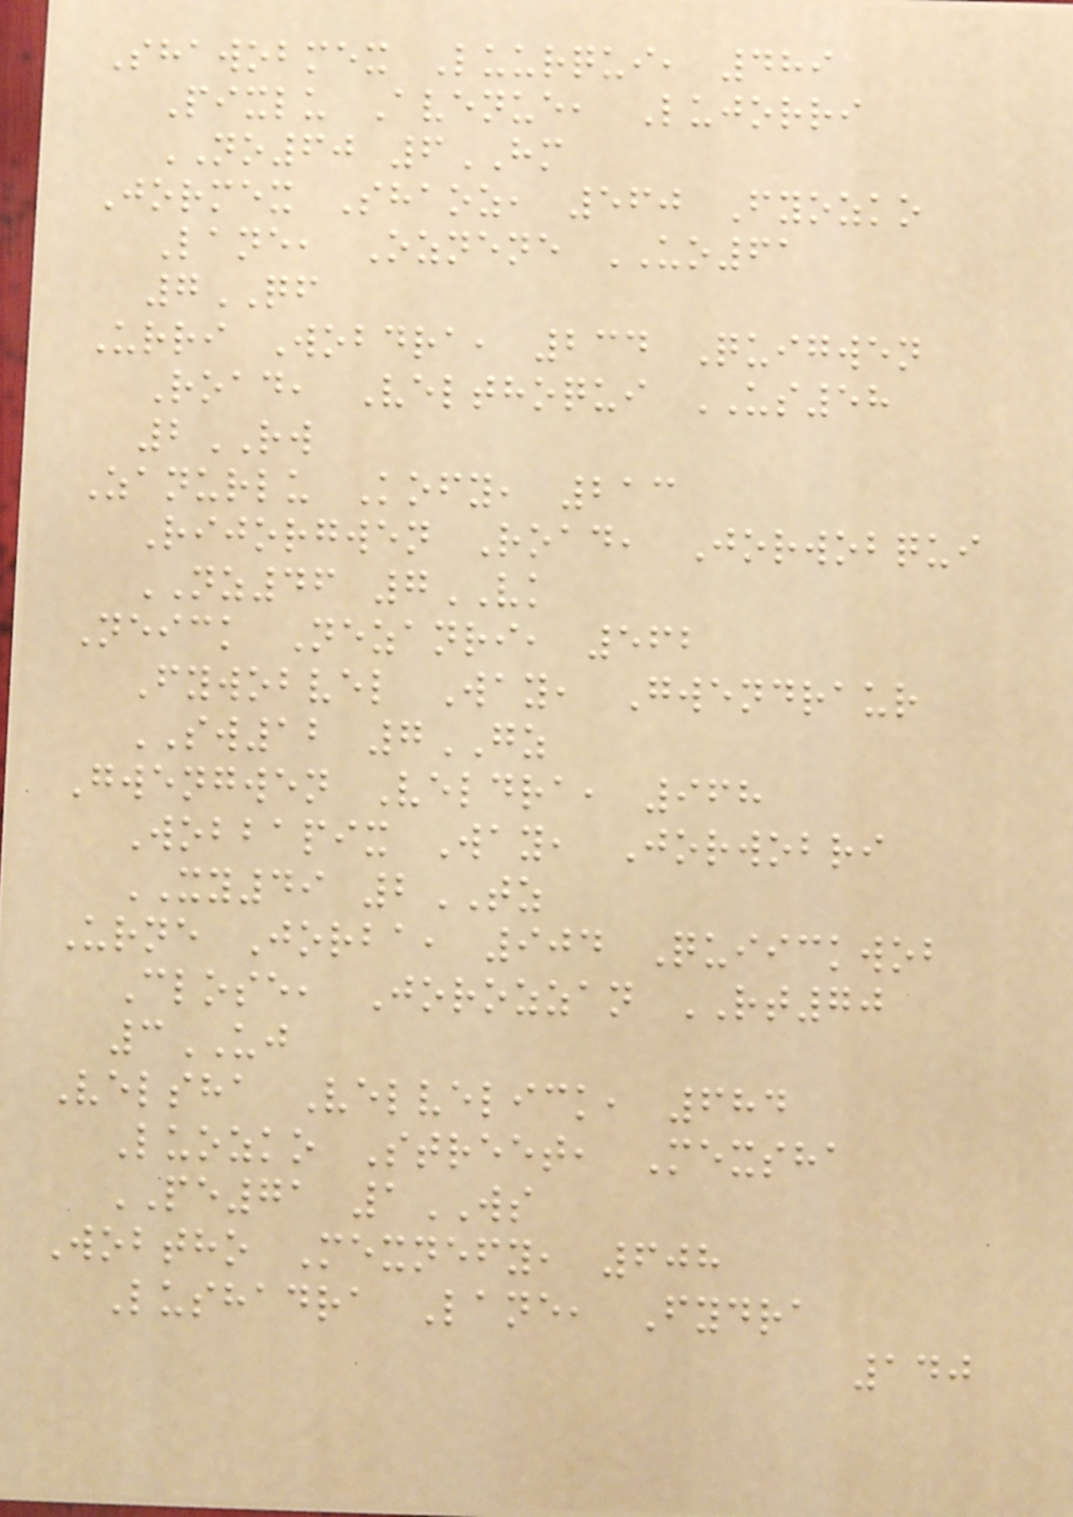Shawobmex Luurqui, 489
Pixlu Avenue, Lujorri
NO60 6HM
Jormex Shaoz, 560 Fyozko
Lane, Oznene UO61
7QF
Urri Wobdra, 234 Quigwen
Road, Velthoqui US58
2RW
Zanurlu Kofy, 213
Rijorgwen Road, Jorwobqui
NZ46 7VK
Neick Nezanri, 562
Fywobvel Way, Gwendraur
SW12 7GZ
Gwengwen Veldra, 968
Wobbapix Way, Jorwobri
XY49 2TZ
Urne Jorba, 904 Quiickwob
Close, Jorozzan RT70
3UJ
Velsha Velvelick, 684
Luozko Street, Mexsha
PE71 1WS
Wobtho Mexnefy, 608
Lushadra Lane, Fydra
140
